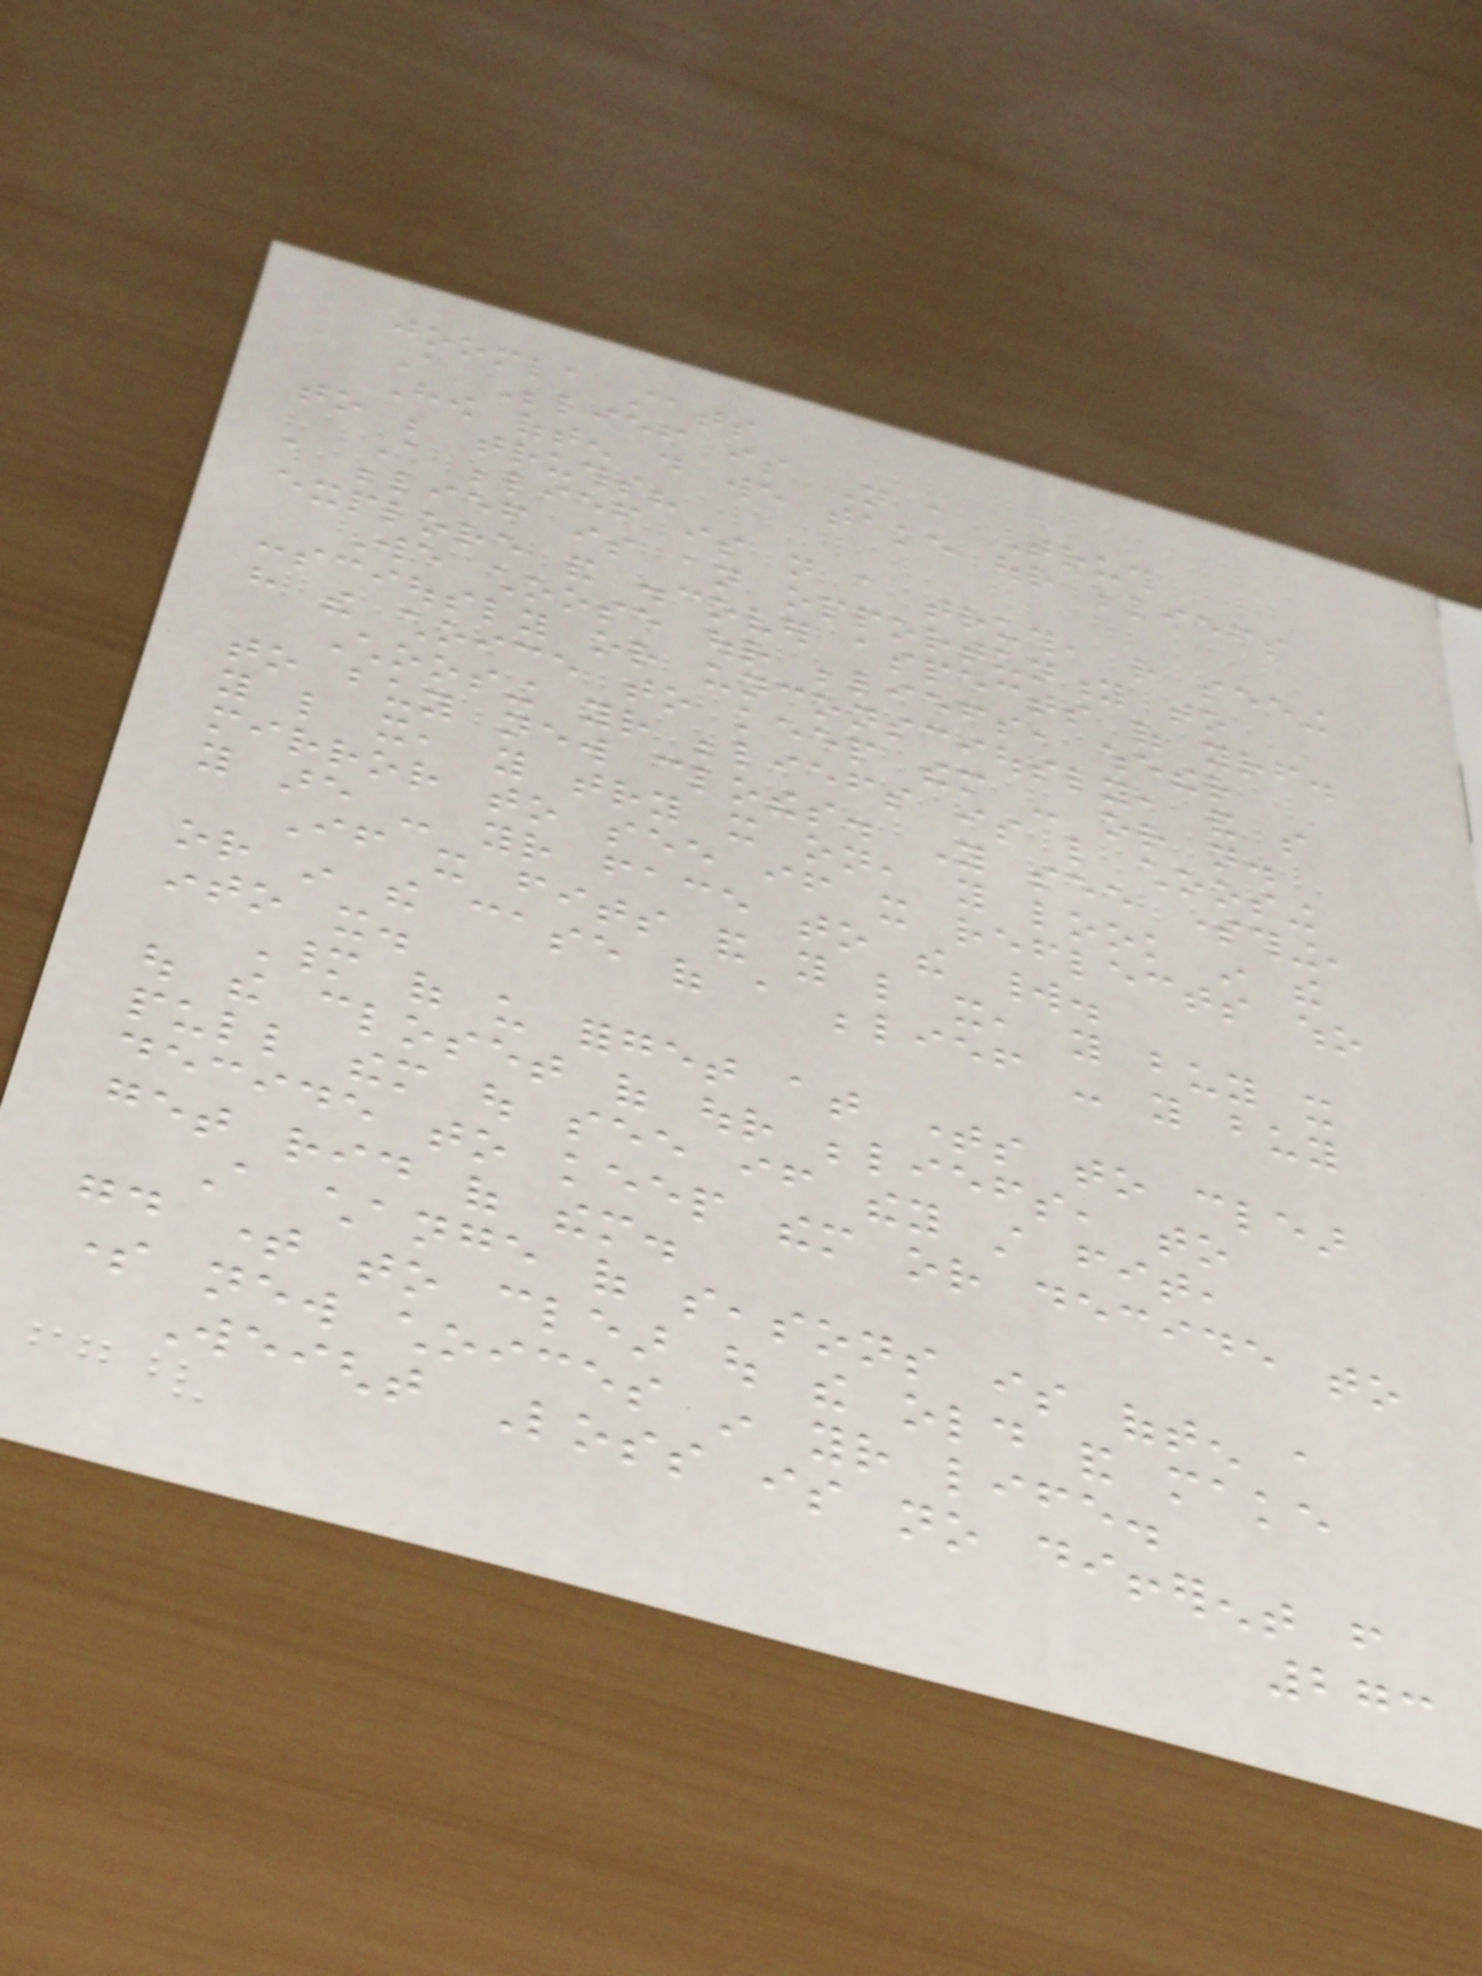joomla stats
A Belief is Not a Truth
How often do we take our beliefs
to be truths?
A belief is not a truth, rather seeing
a belief is an opportunity to
explore and discover aspects of yourself.
We choose our beliefs, whether
consciously or unconsciously, and so
have the choice to keep them - or not.
Choosing your beliefs is like choosing
to buy new clothes. You see something,
you like it, you try it on, you look in the
mirror to see if it reflects who
you are - your face to the world.
If it fits and you like it, you buy it
or in the case of a belief - you buy
into it.
Many of us forget at times to clear
out the closet of our beliefs, to
pull them out see if they still fit,
decide to keep them or decide to
get rid of them.
A change of seasons is often a
good time to clear out the old and make
some new choices in your life.
Weight Loss is no different from
273
